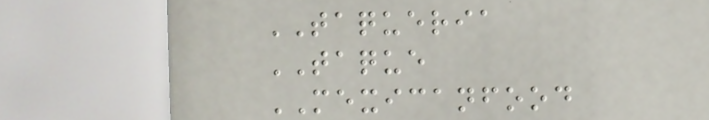TAQUERIA
TAQUE
MEXICANFOOD
